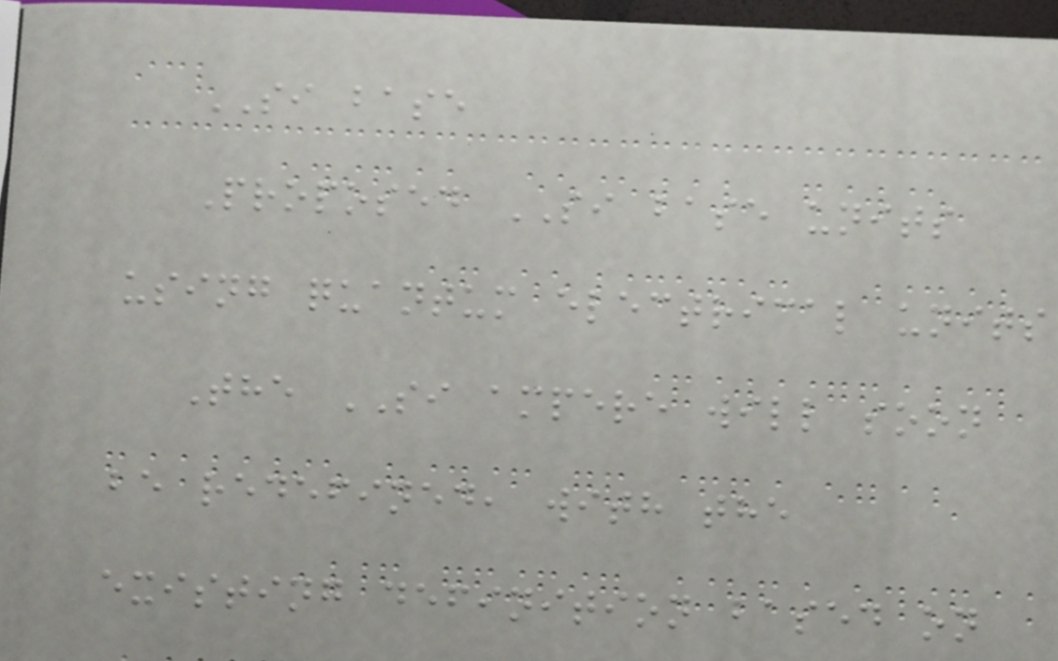SI base
Proposed SI base units
using quantum electrical units
The SI ampere will soon
be redefined, with the
existing definition based on
